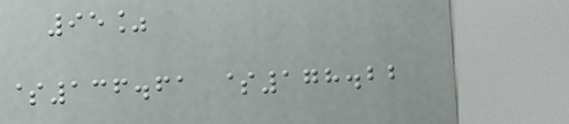95%
$136.61 $178.22
